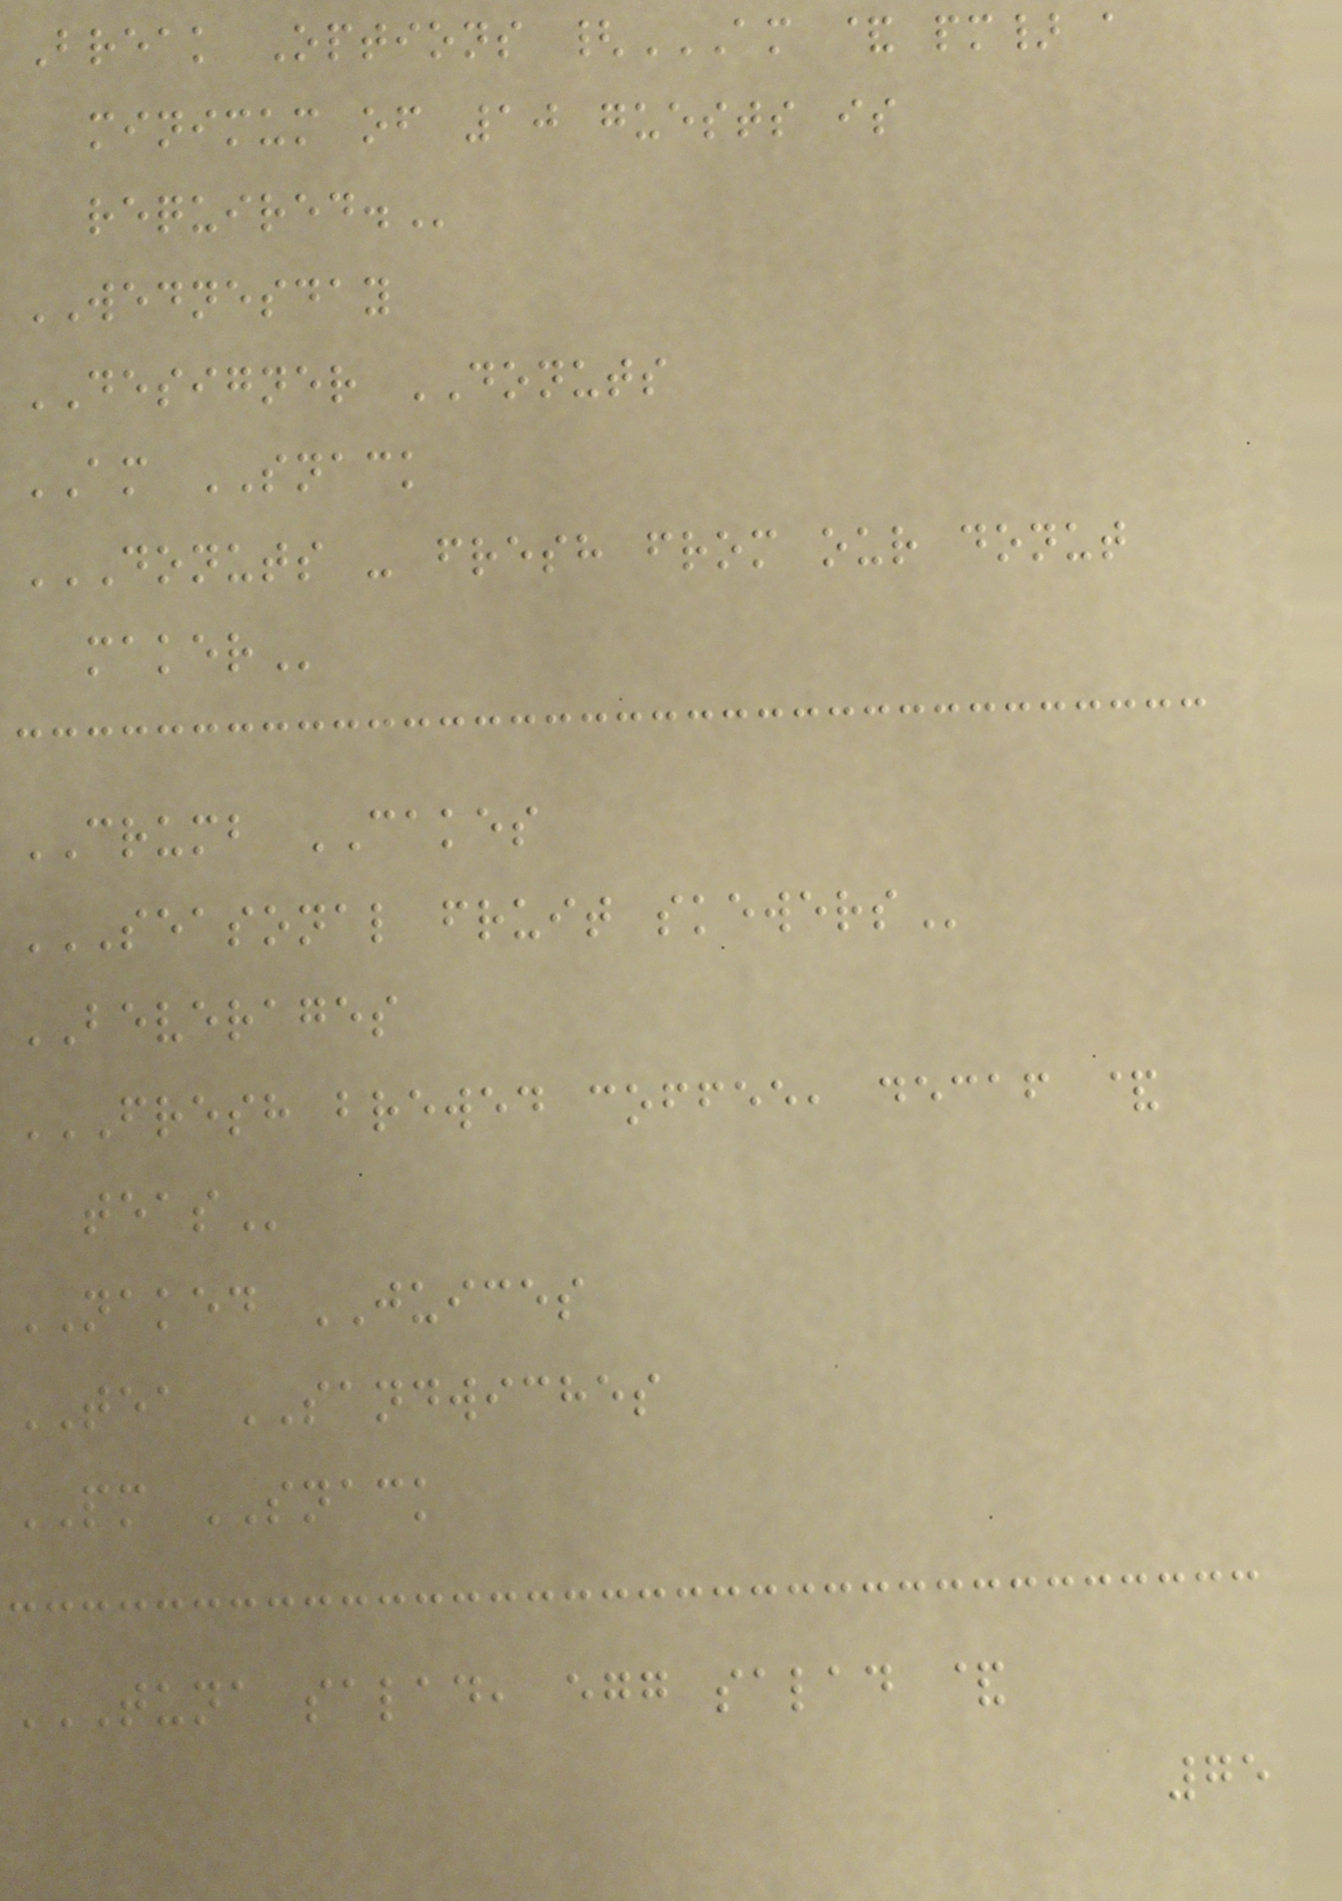Break Options {AM & PM} A
MINIMUM OF 10 GUESTS IS
REQUIRED.
WEDNESDAY
DESIGNER DONUTS
AM SNACK
DONUTS - FRESH FROM OUR DONUT
MAKER
CRUMB CAKES
SEASONAL FRUIT SKEWERS
BEVERAGES
FRESH BREWED COFFEE, DECAF &
TEAS
NAKED JUICES
TEA SANDWICHES
PM SNACK
TUNA SALAD, EGG SALAD &
75
